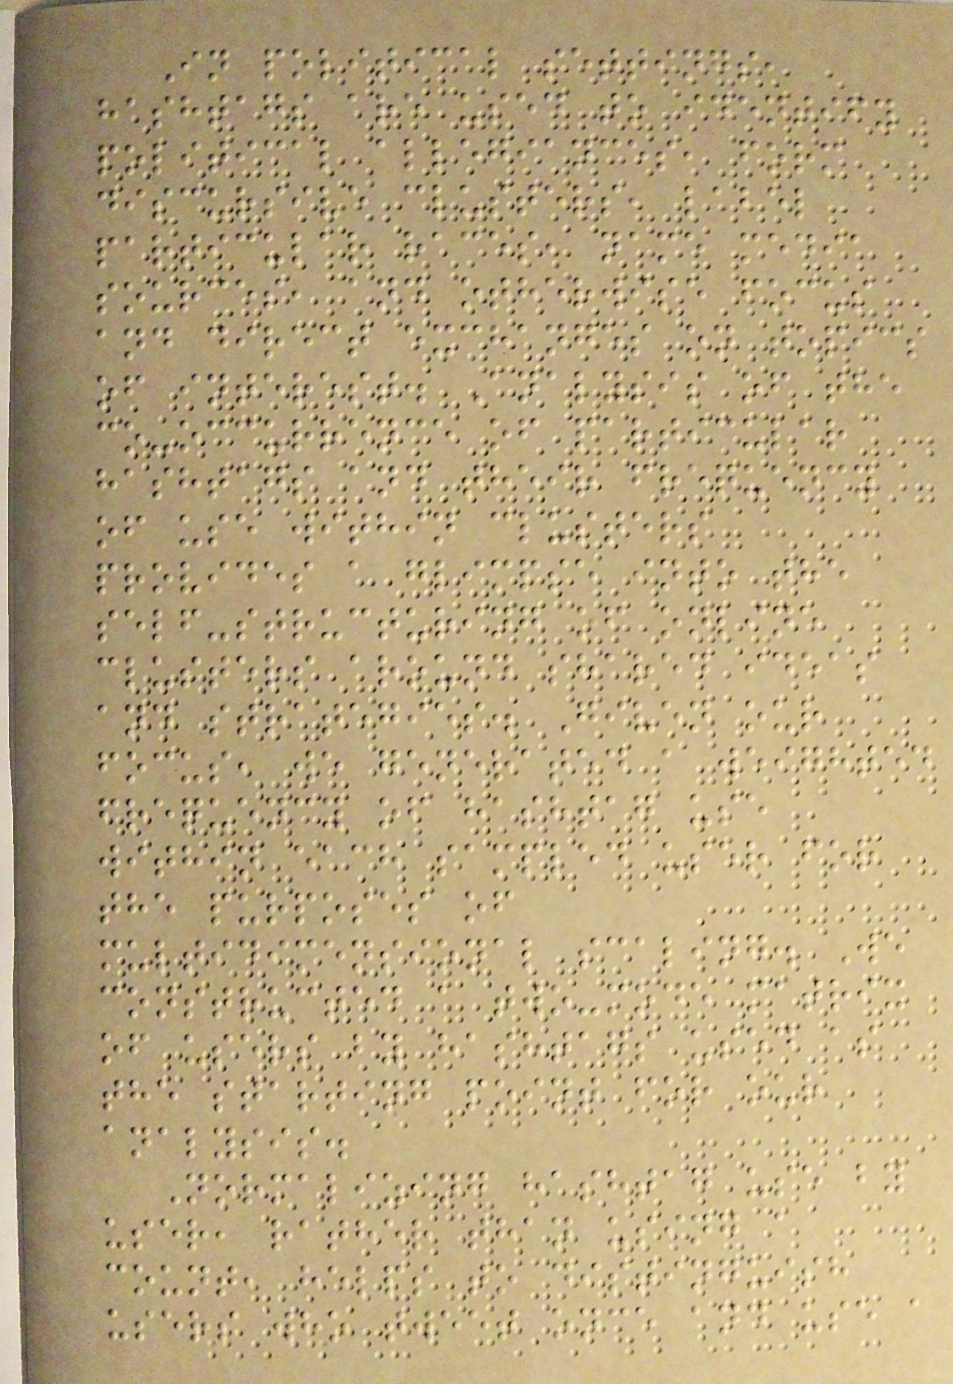In political settings,
hashtags are used to identify
political allegiances, form
discursive clusters, label
particular races, name media
sources, and otherwise focus
and direct exchanges on topics
of interest. Analysis of the
co-occurrence of particular
hashtags and their frequency
of use within clusters
provides a glimpse into the
self-structuring of online
clusters around shared ideas
and strategies. Given our
focus, we generated a weighted
frequency of hashtag use
within each sampled user for
the purposes of
multidimensional scaling. We
constructed a two-mode matrix
of users by hashtags used as
the starting point for our
analysis.
Normalizing hashtag use by
user, rather than using a
count, helps to distinguish
users who tweet once and use a
